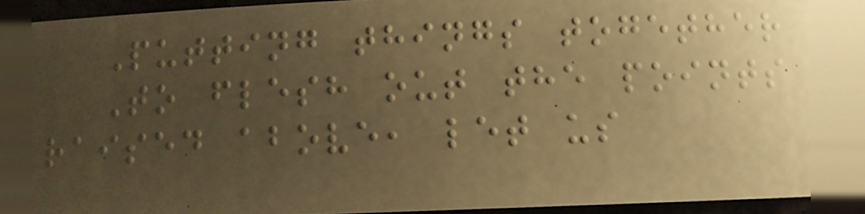Putting things together
To flesh out the points
raised above, let us
